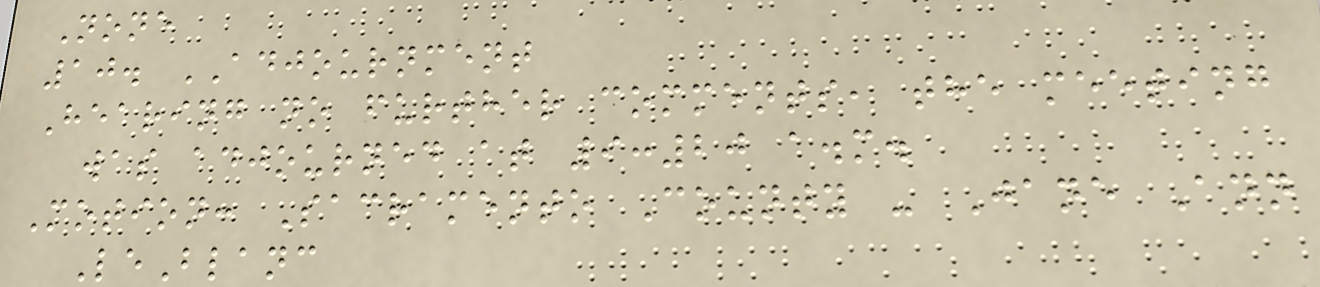None
10. ADJOURNMENT
Hearing no further comments, the meeting
was adjourned at 9:20 a.m.
Motion: Sacramento County - Jane Ann
LeBlanc
